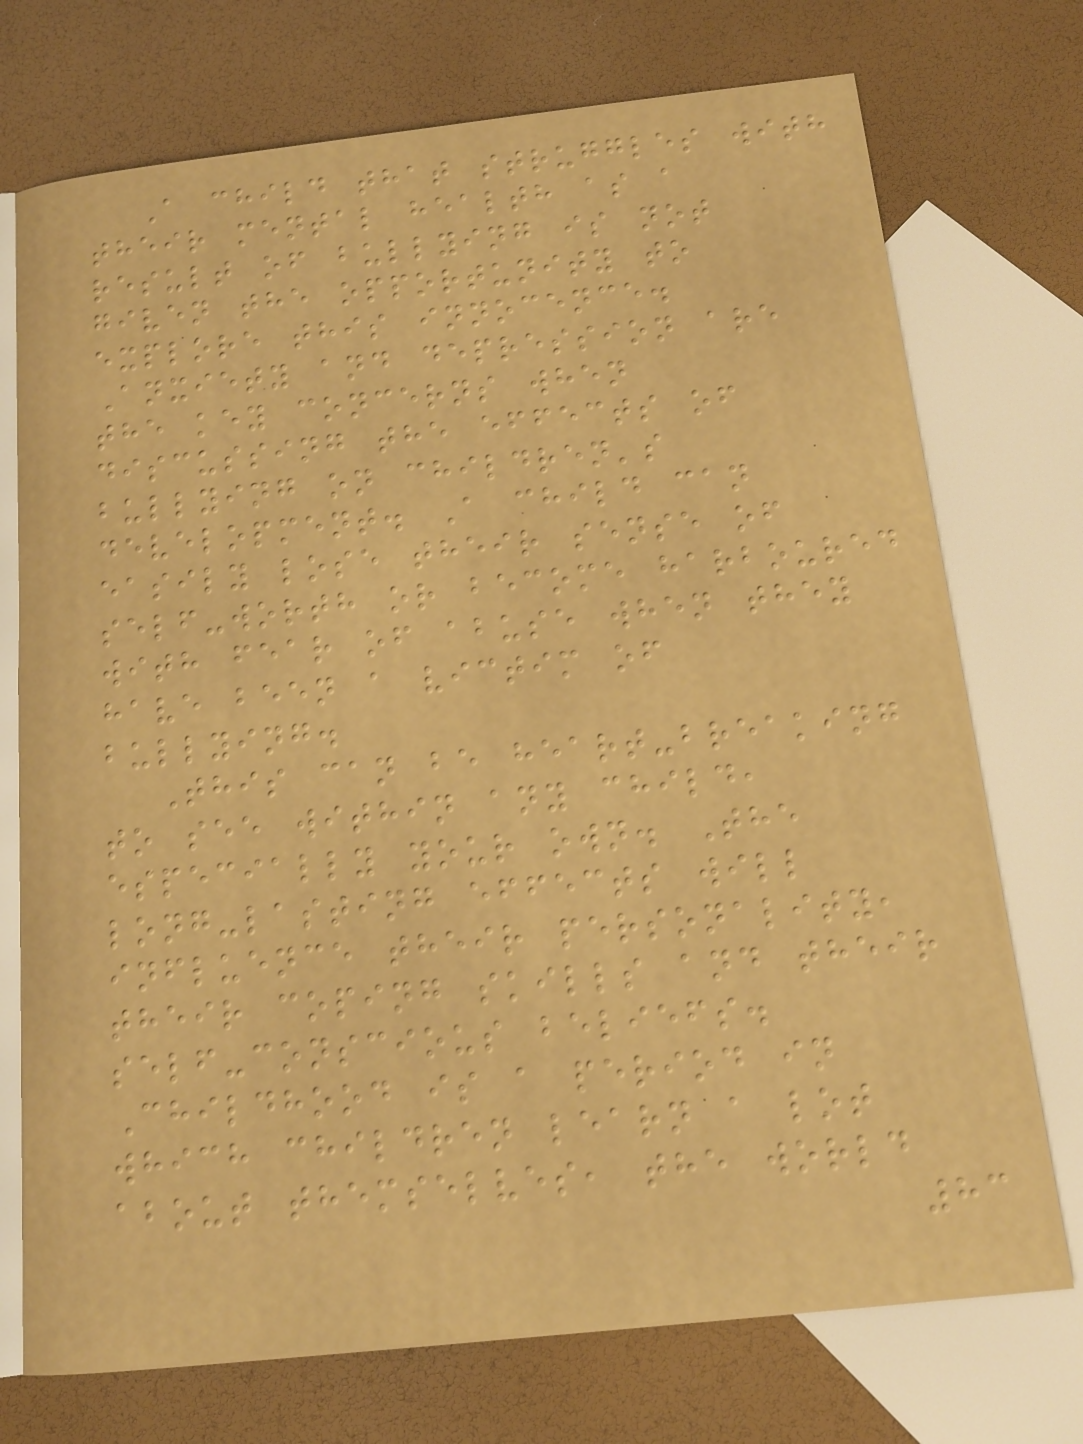A child that struggles with
their mental health as a
result of bullying is not
given the opportunity to
explore this innocence.
Anxiety and depression are
the key concerns when
discussing the effects of
bullying on children's
development. A child can
easily lose their sense of
self-worth or become harboured
with fear of abuse when they
have been a victim of
bullying.
This can be heart-breaking
to see within any child,
especially your own. The
long-lasting effects will
influence their personality,
their coping skills and their
self-conscious beliefs.
Childhood is a period in
which children learn a lot
about themselves, the world
83
